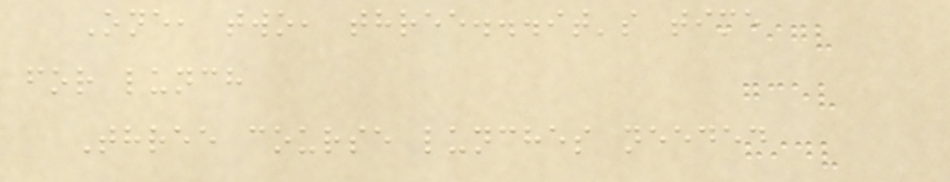One, two, three...it's time
for lunch
Three course lunches needed
